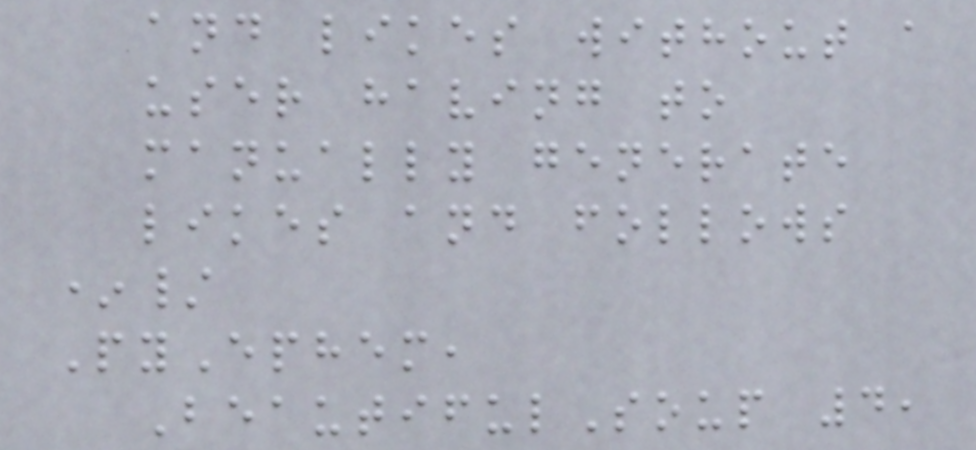and likes without a
user having to
manually generate
likes and follows
*/
PyEphem,
BeautifulSoup 4,
